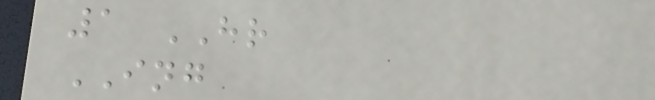1 HR
ING
